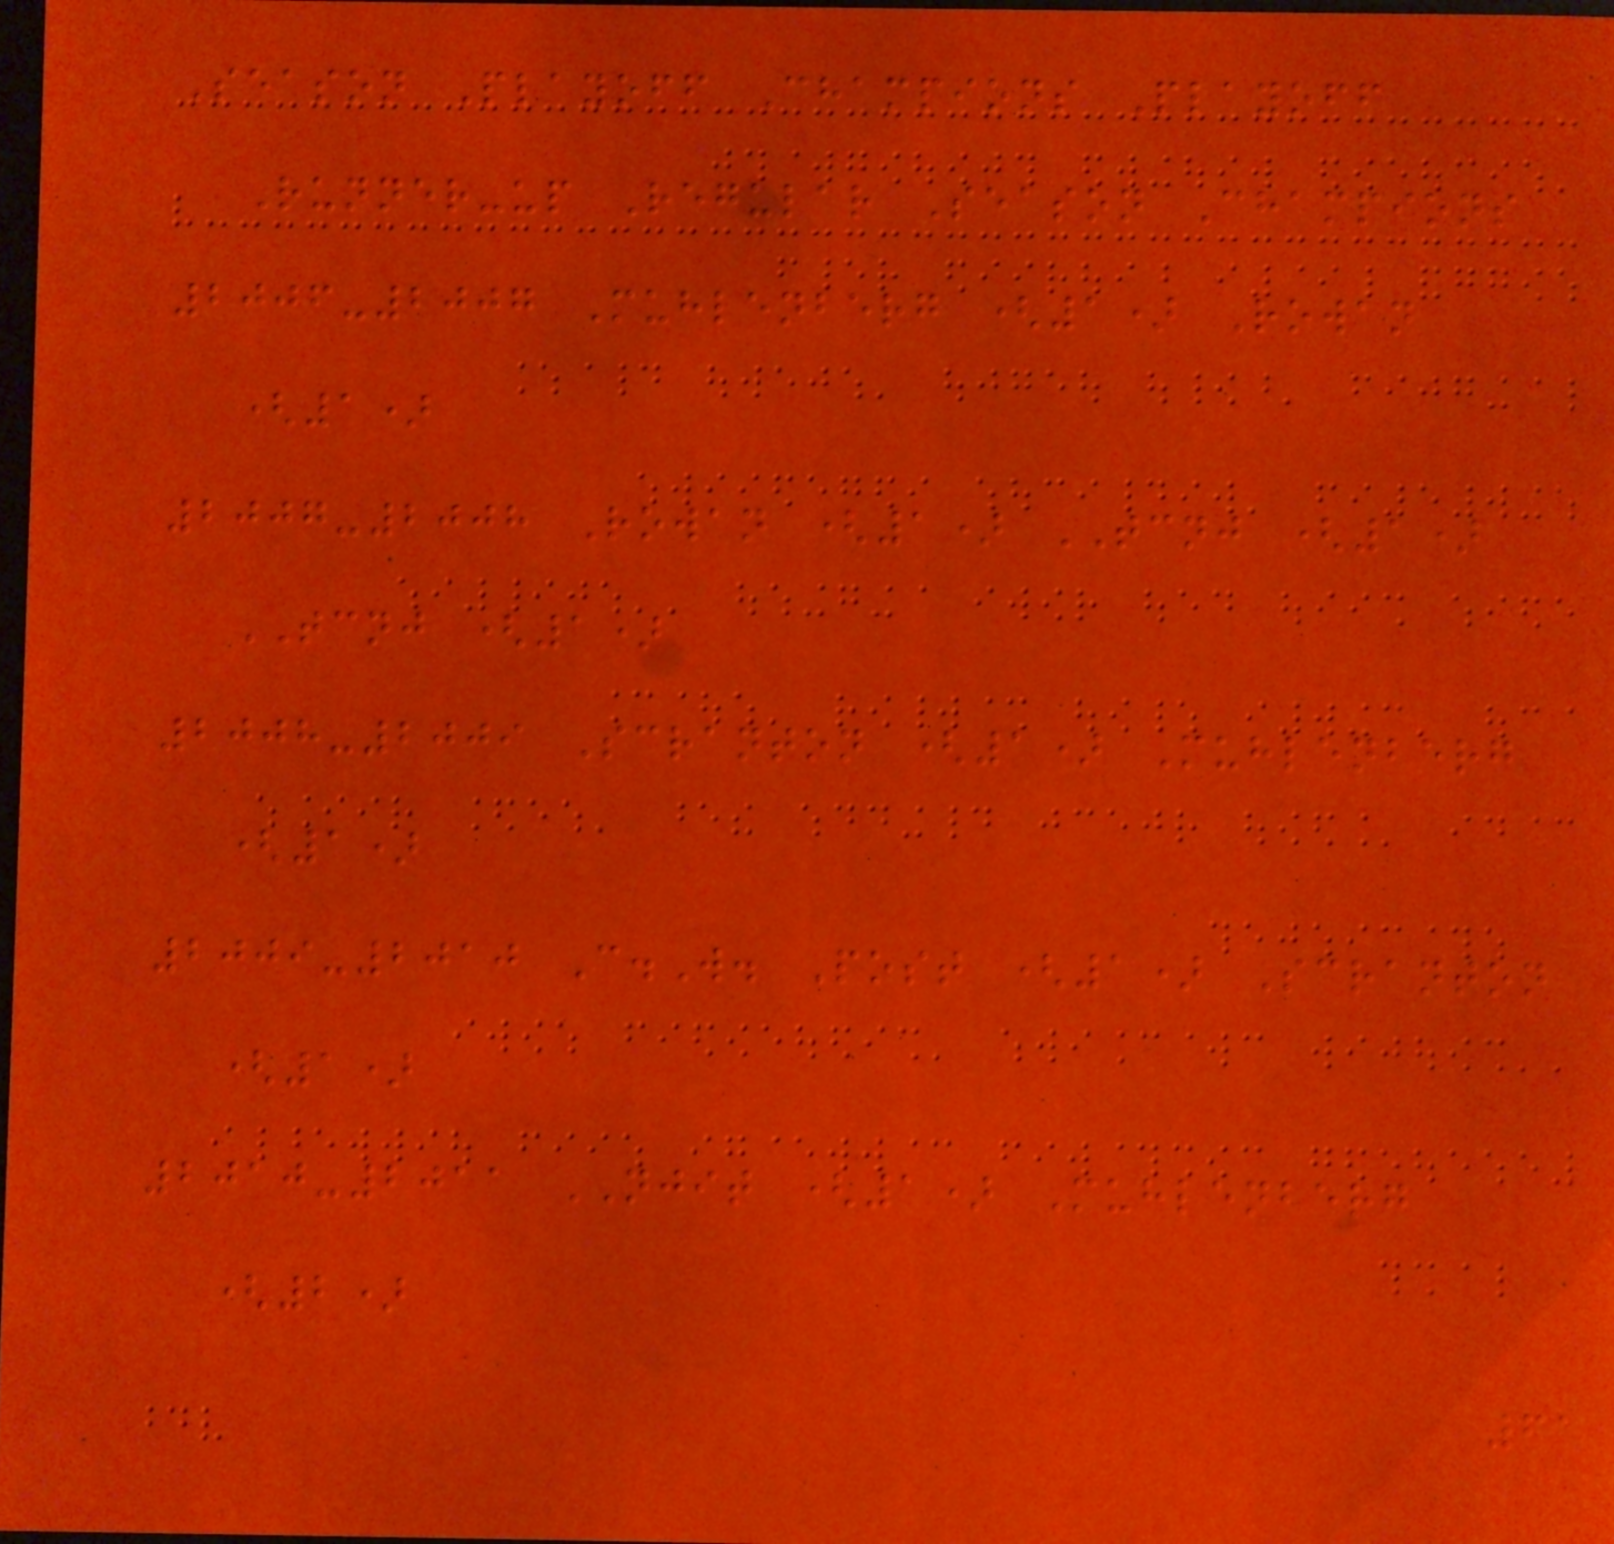Season Playoff Champions Playoff
Runner-up Regular Season Champions
2006-2007 Muhlenberg (1) Rowan
(1)
2007-2008 Rowan (1) TCNJ (1)
TCNJ (1)
2008-2009 Scranton (1) Muhlenberg
(1)
2009-2010 C.W. Post (1) Scranton
(1)
2010-2011 NJIT (1) Muhlenberg
(2)
61
